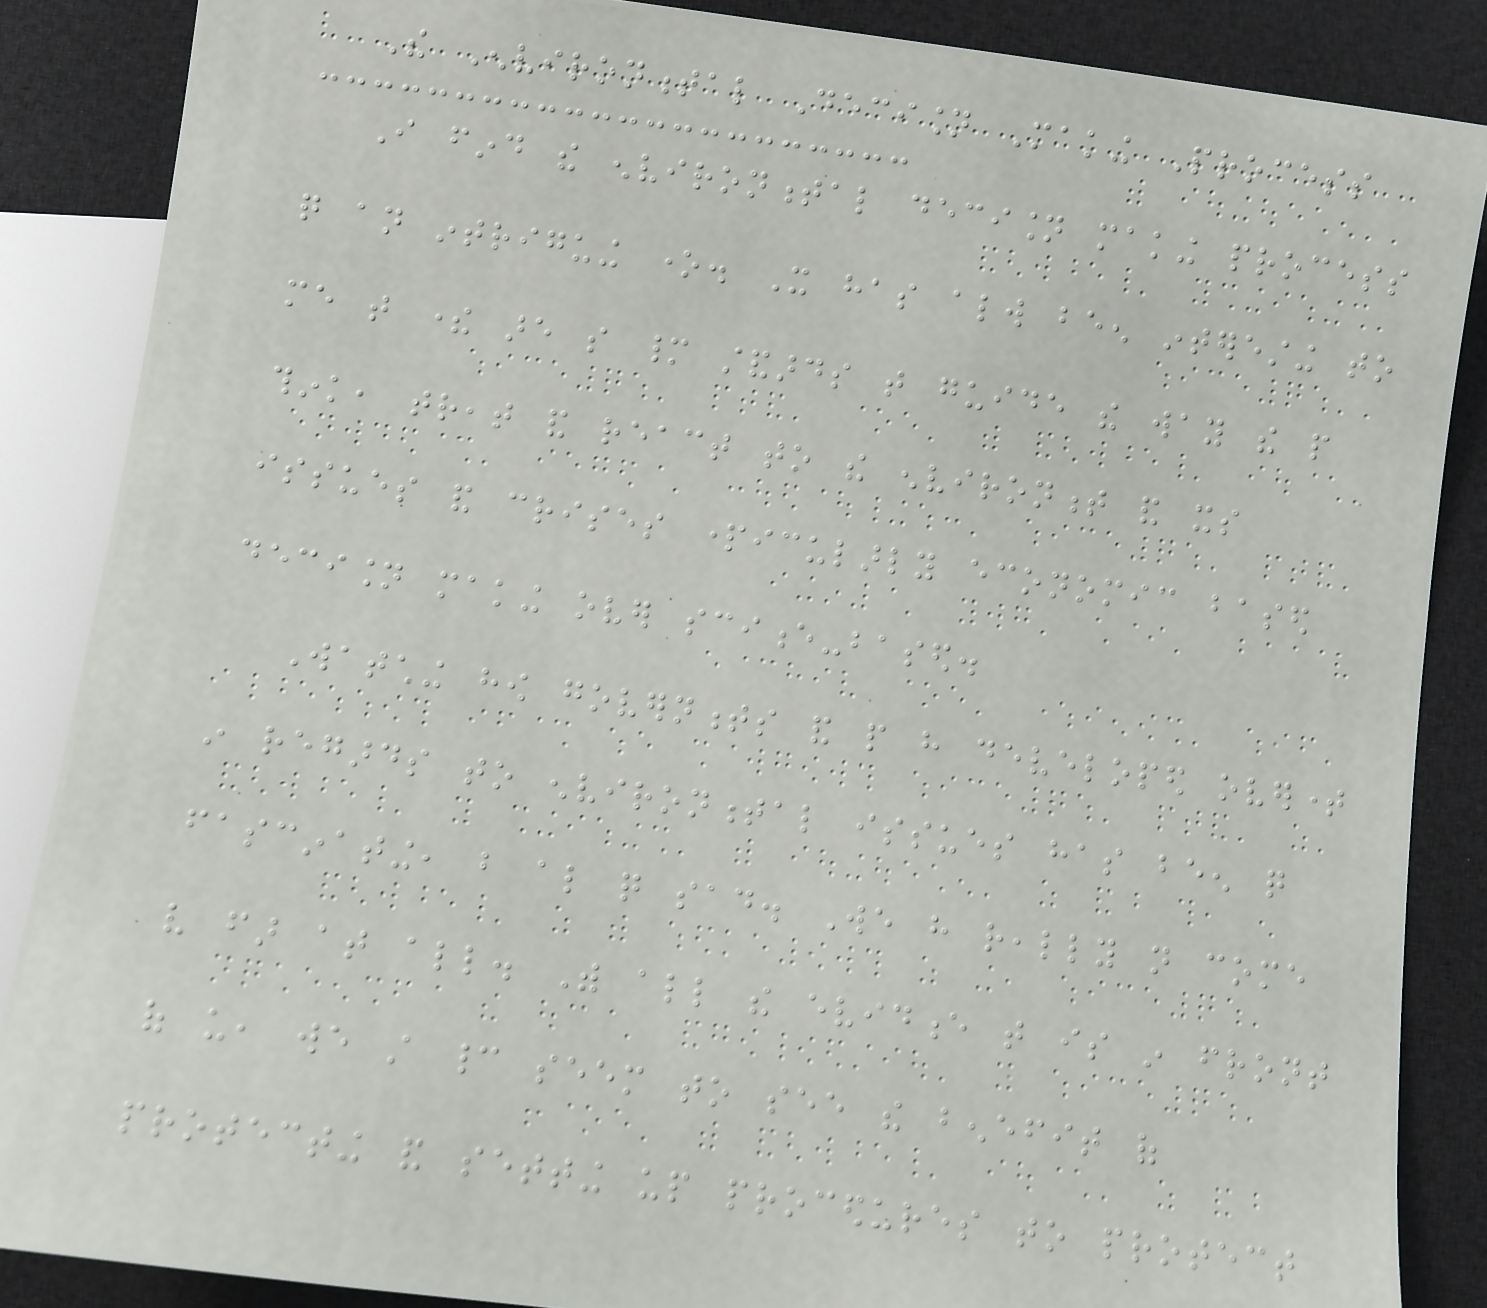The Environmental Decision Making Process
I find the environmental decision making process
quite an intriguing one. It has always been interesting to
me that there are so many standards that guide the way the people
think, treat and react to the environment and its
issues and crises particularly economic based
decision making over science-based.
Watching how governments and people have developed overtime
in regards to environmental issues has been quite
fascinating, but also quite sad. We have really not come
very far at all. With all the evidence that is in front
of us, we still cannot seem to see the benefit of
protecting and setting up procedures to protect
